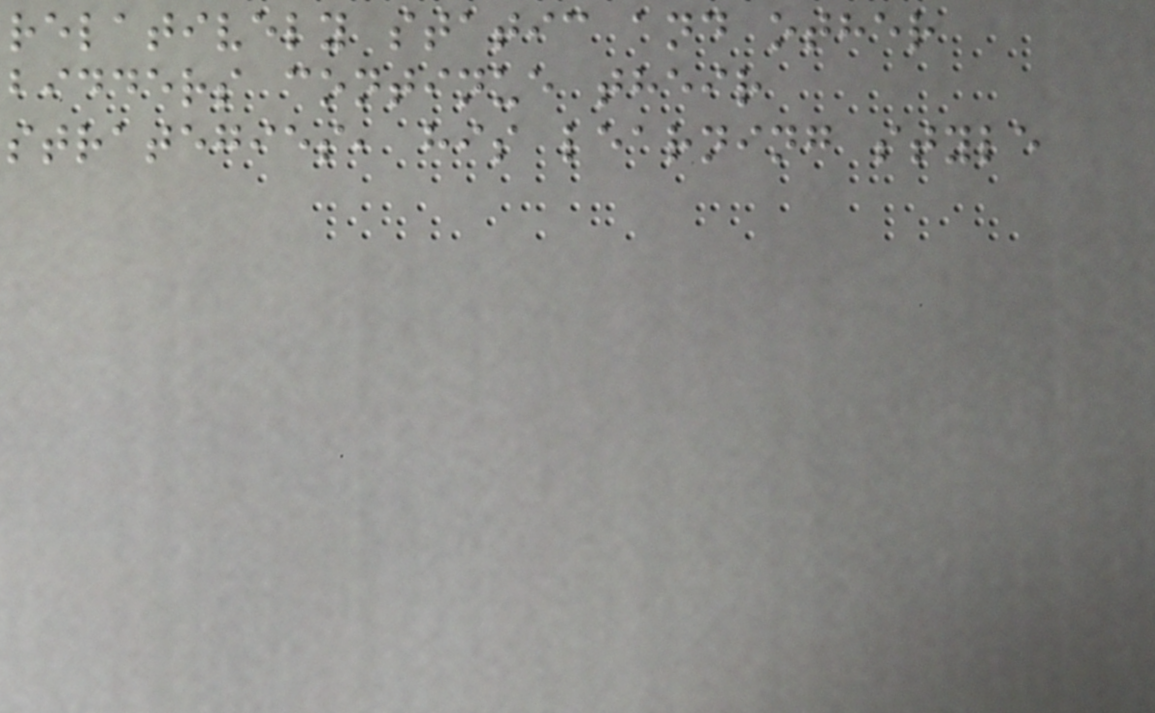relatively static and other
bidders continue their
strategies, his learning style
